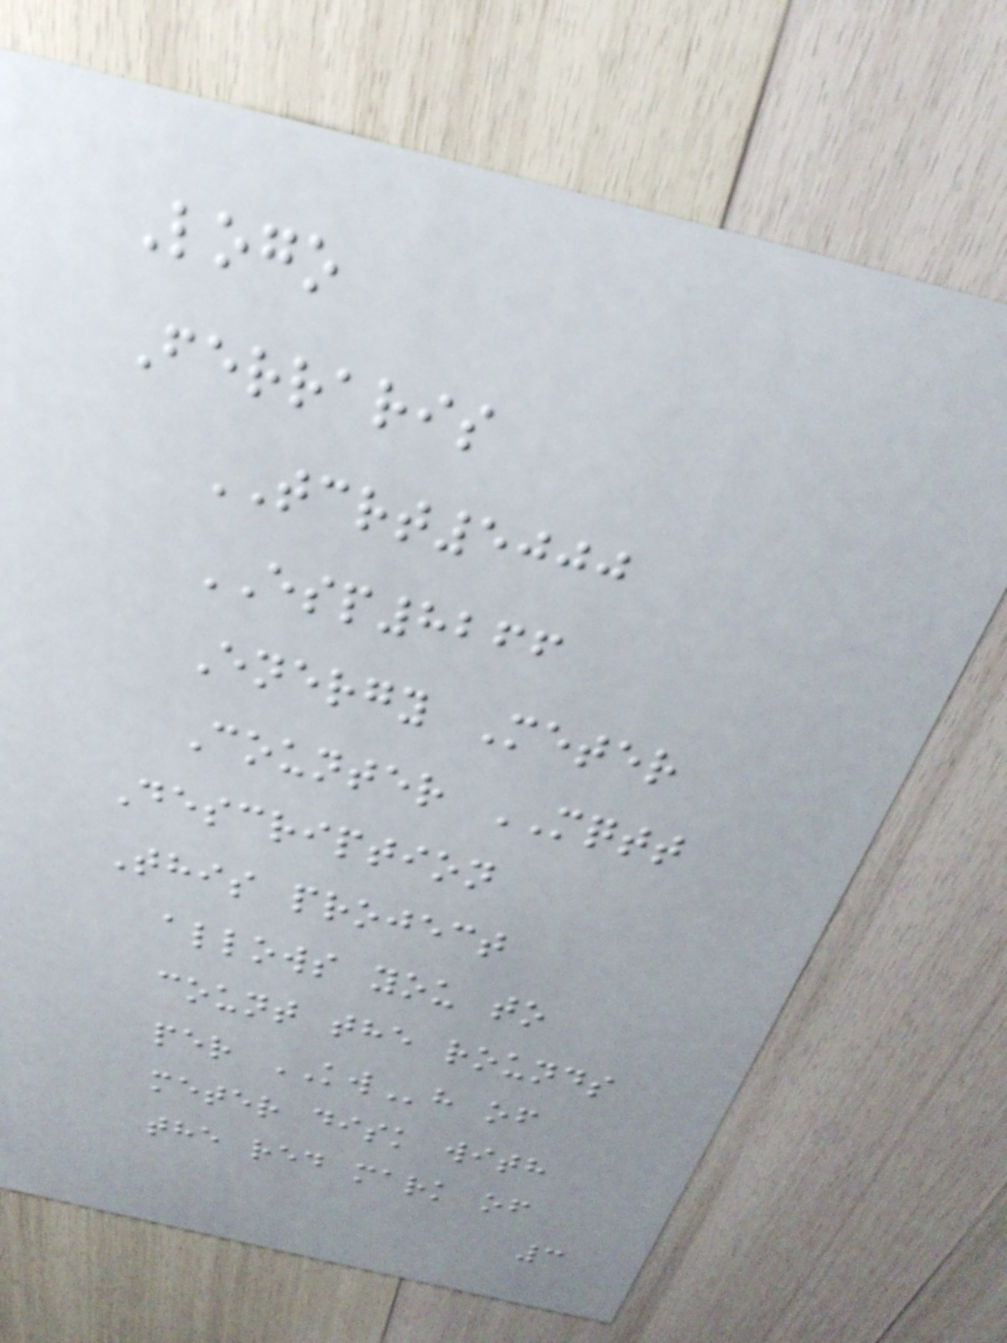Logo
Ferraris
TCRT5000
ESP8266
Energy Meter
Counter MQTT
Description
This project
allows you to
count the rounds
per KWh of
meter disk with
the red mark of
3
